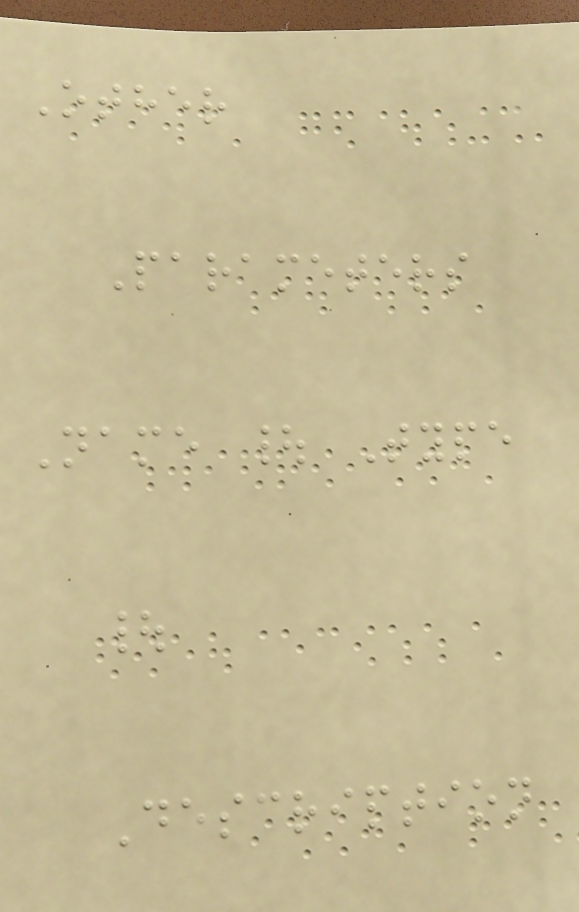Other
Parameters
Name | Type
|
Description
